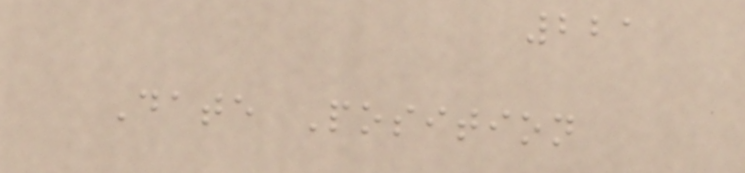221
Date Position
